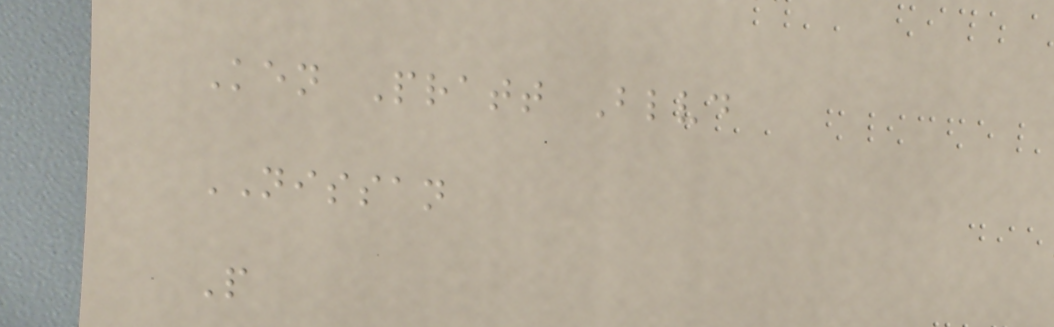Ken Pratt Blvd
NISSAN
P
